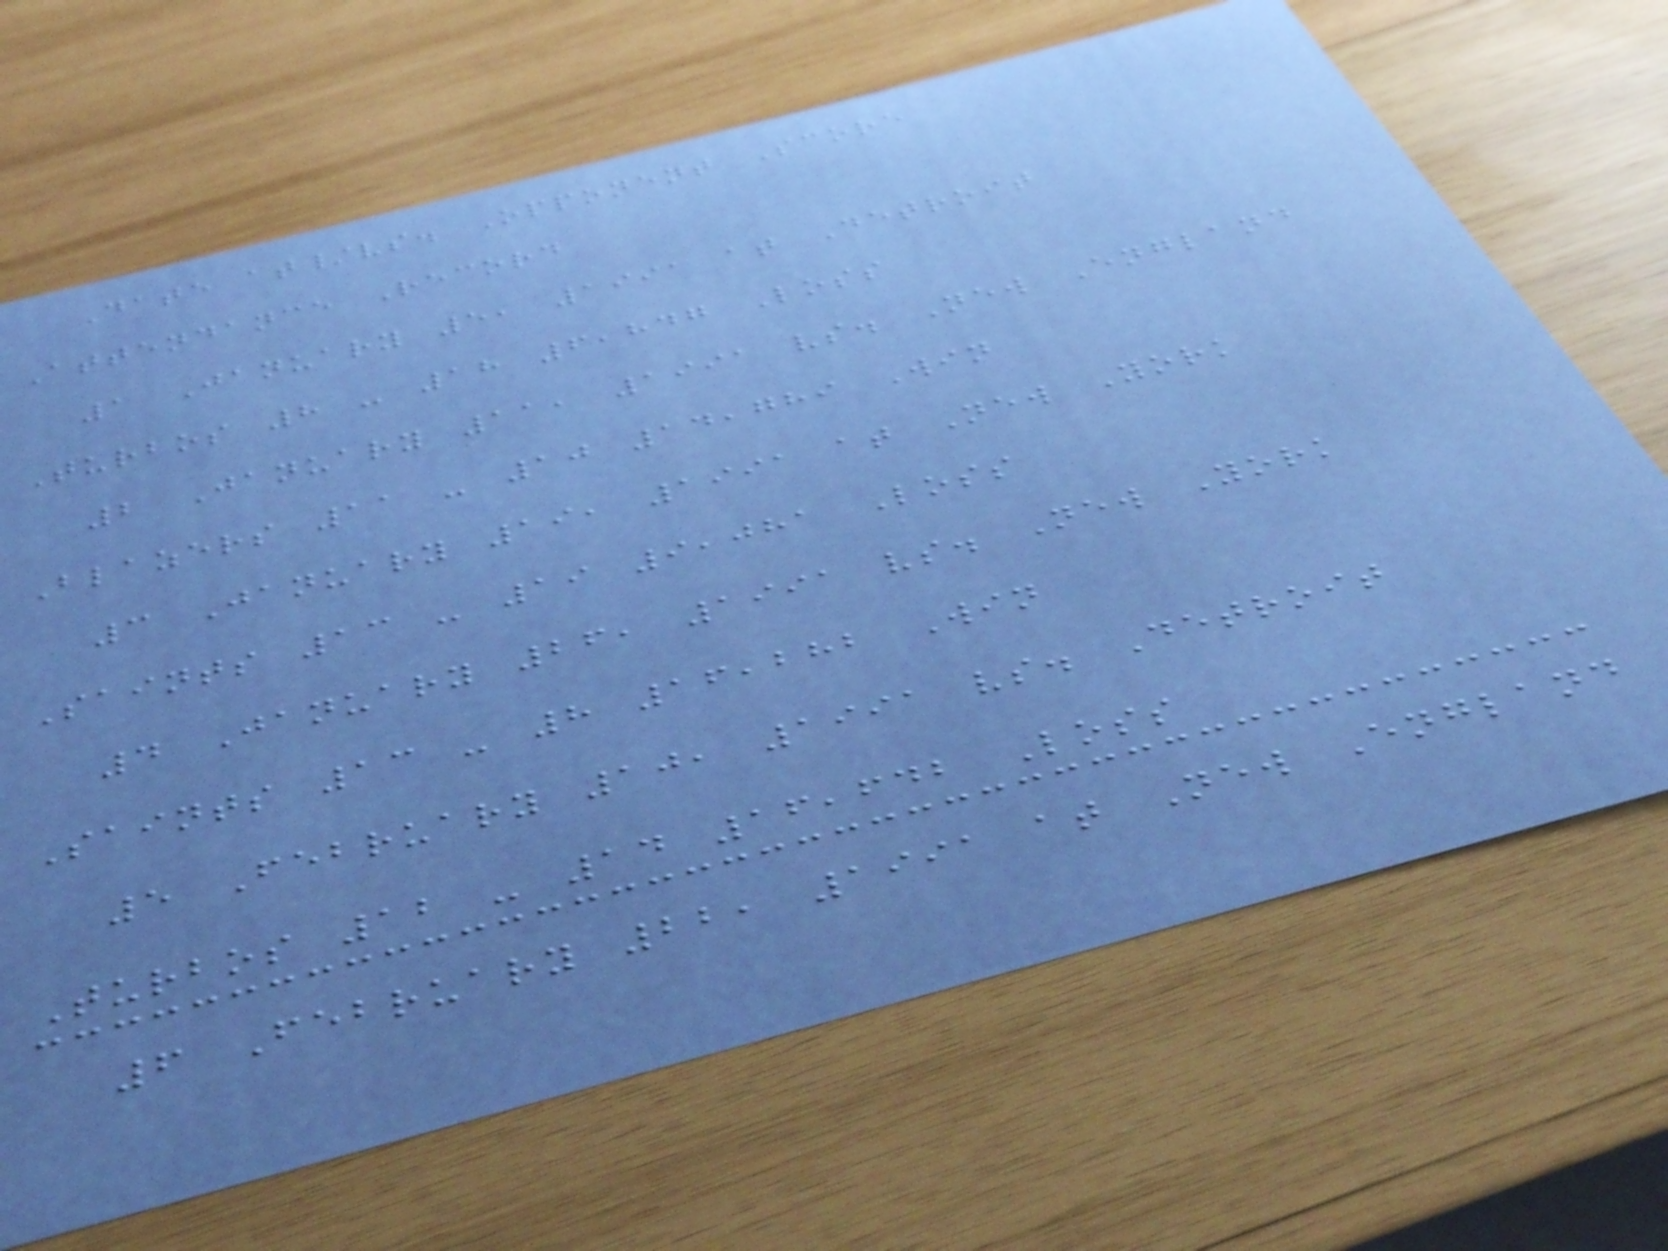Date at/vs. Opponent Score
Attendance Record
1 January 5, 1991 at Detroit
Turbos 8 - 18 6,847 Loss
2 January 11, 1991 vs. New England
Blazers 11 - 10 14,789 Win
3 January 19, 1991 at New York
Saints 13 - 19 9,081 Loss
4 January 26, 1991 vs. New York
Saints 13 - 8 16,282 Win
5 February 10, 1991 vs. Detroit
Turbos 12 - 14 16,642 Loss
6 February 22, 1991 at New England
